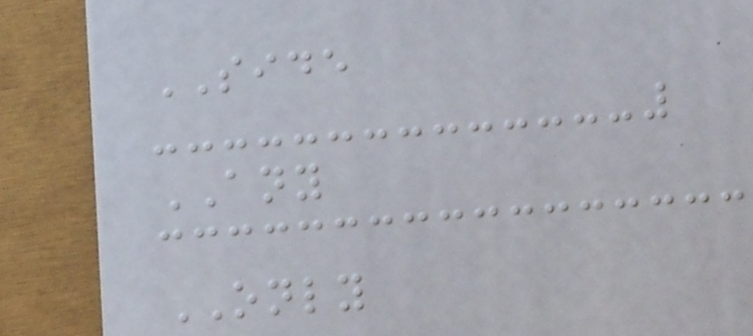SIDE
ANY
ONLY
